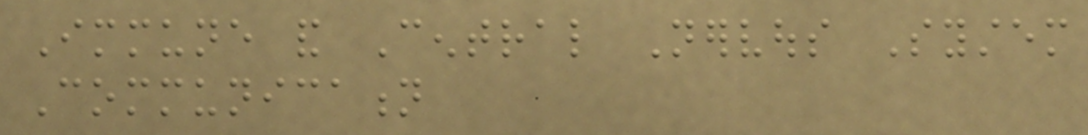Immune and Central Nervous System
Communication
